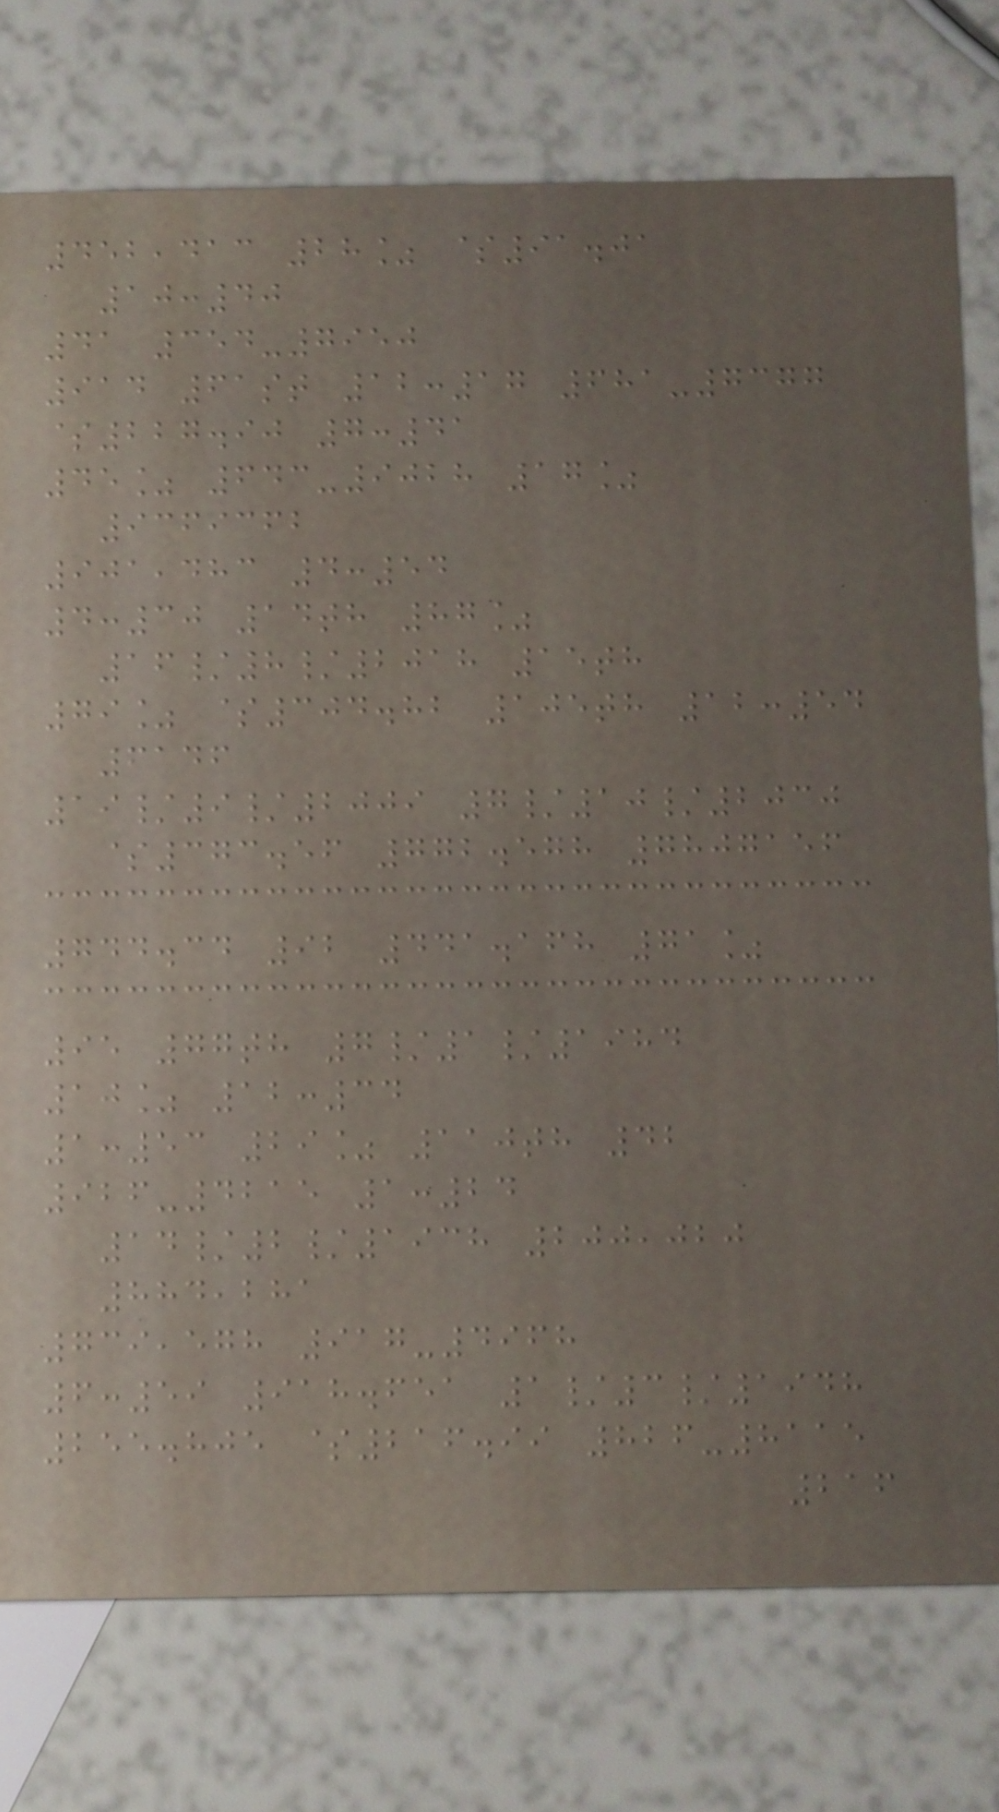452,413 28% $91.01
10:40
41 354-7950
914 61st 12:17 681-7377
$227.90 7:41
45% 643-9028 17%
9369362
901,483 4:54
4:30 14th 87%
16/8/2018 15th
79% $304.82 105th 12:54
6146
19/9/2009 7/10/2030
$373.56 772.578 7807156
744.34 92 441.168 71%
95 77th 7/1/1984
10% 12:34
1:53 29% 110th 42
926-4215 1:24
14/2/1938 200,020
884,281
739,578 917-4968
6:59 918.651 1/3/1948
255.805 $216.99 826-8115
216
